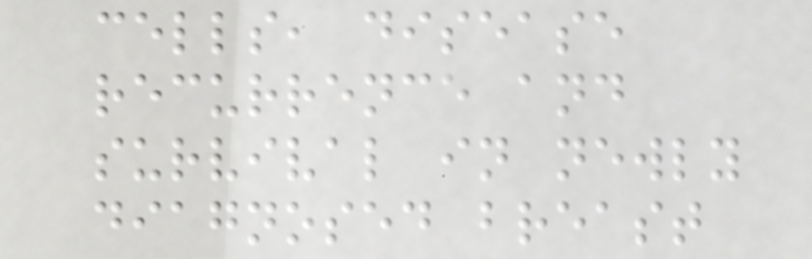cells, disease
recurrence and
survival in newly
diagnosed breast
